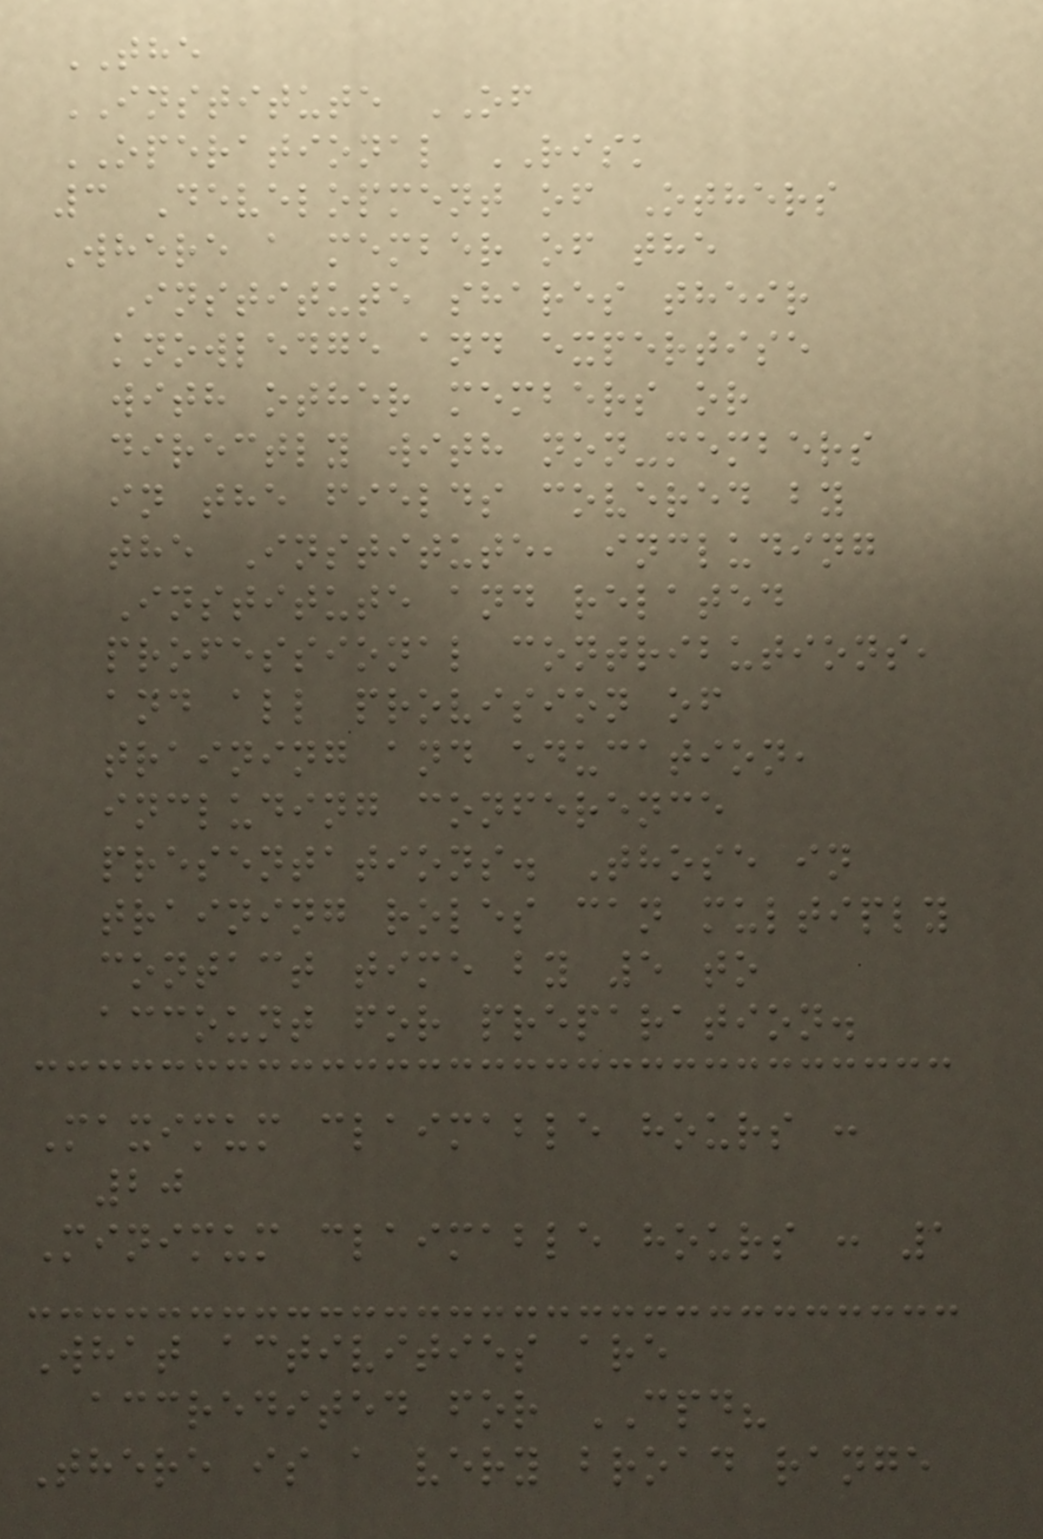THE
INSTITUTE OF
OPERATIONAL RISK
3 Development of Others
Where a member of the
Institute shares their
knowledge and expertise
with other members or
directly with non-members
in the fields covered by
the Institute, including
Institute and related
professional contributions,
and all provision of
training and education,
including conference
presentations. Those in
training roles can multiply
contact time by 5 to
account for preparation.
Maximum claimable hours :
20
Minimum claimable hours : 1
What activities are
accredited for CPD?
There is a very broad range
